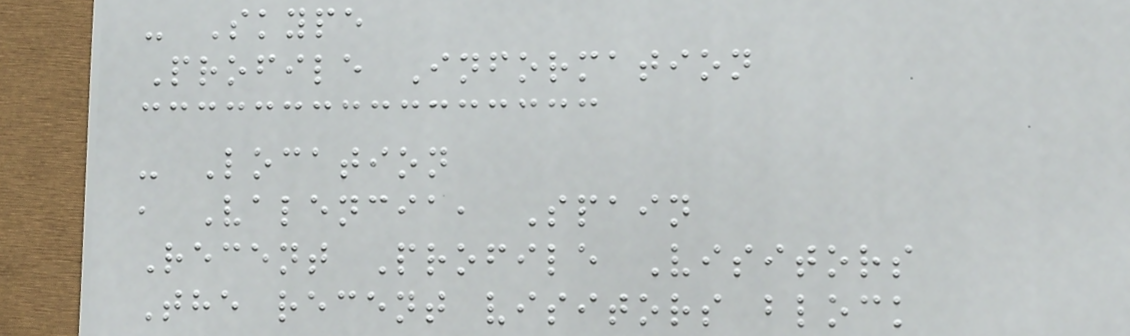- Skype
Profile Information
- Location
, Valencia, Spain
Recent Profile Visitors
The recent visitors block
